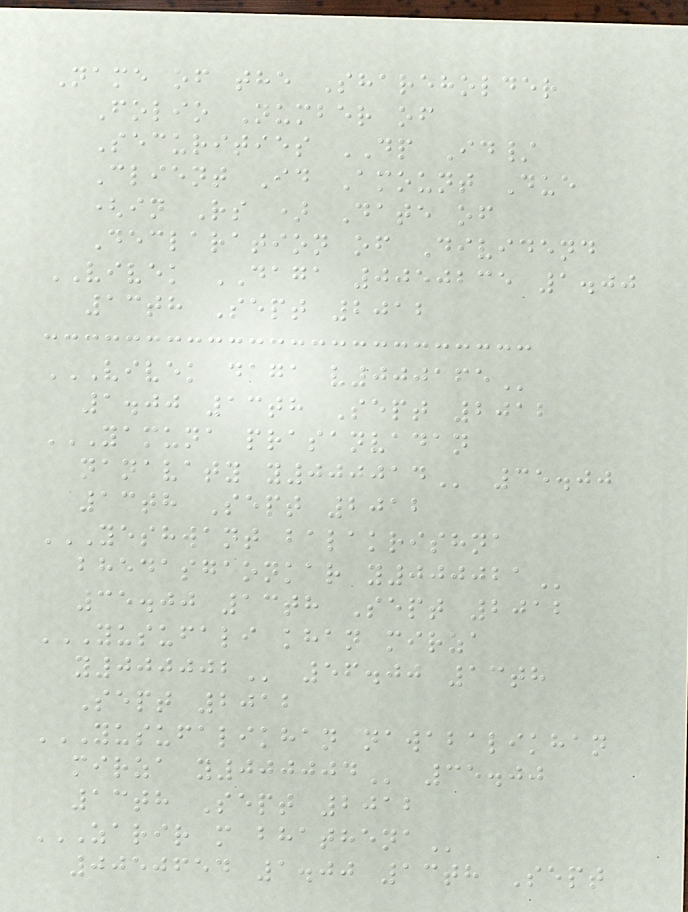Name of the Shareholder
Folio Number of
Securities DP Id/
Client Id Amount Due
(in Rs ) Date of
Declaration of Dividend
VIVEK DAGA 0050235 1.00
13th Sept 2012
VIVEK DAGA V000165
1.00 13th Sept 2012
YAMUNA PRASANVADAN
NANAVATY Y000014 35.00
13th Sept 2012
YESHWANT BALAKRISHNA
BHEDASGAONKAR Y000021
35.00 13th Sept 2012
YUSUFALI KHAN MIRZA
Y000002 56.00 13th
Sept 2012
YUSUFALIKHAN NAWABALIKHAN
MIRZA Y000004 35.00
13th Sept 2012
ZARIR M BHATHENA
0050654 1.00 13th Sept
